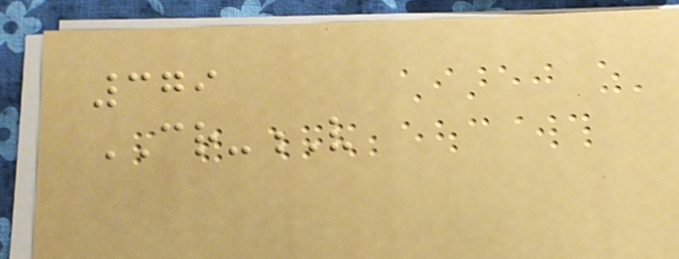379
CR-V
